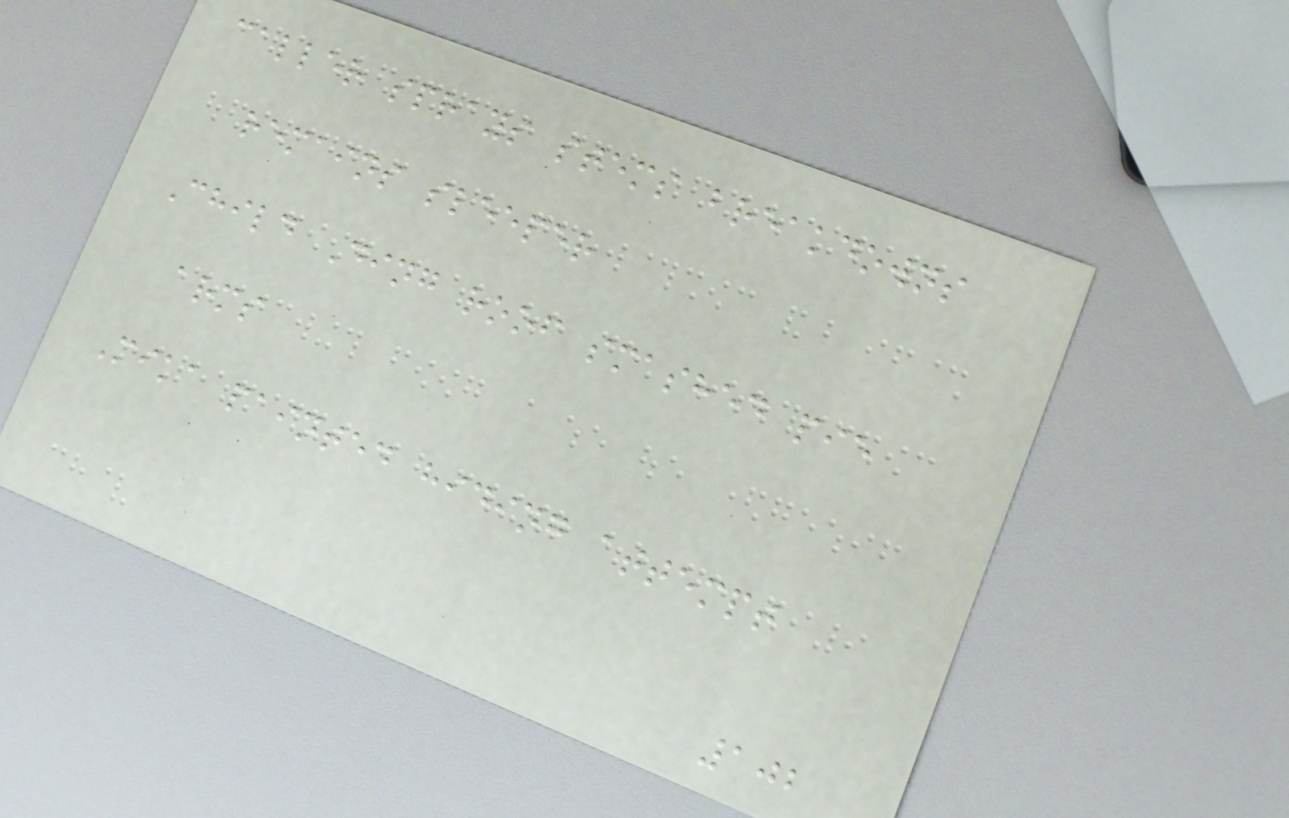caller sprays stems breakdowns
remains sleeper
Child Ding roof smashed pie
arms
Mika painted hiding attempt
102
